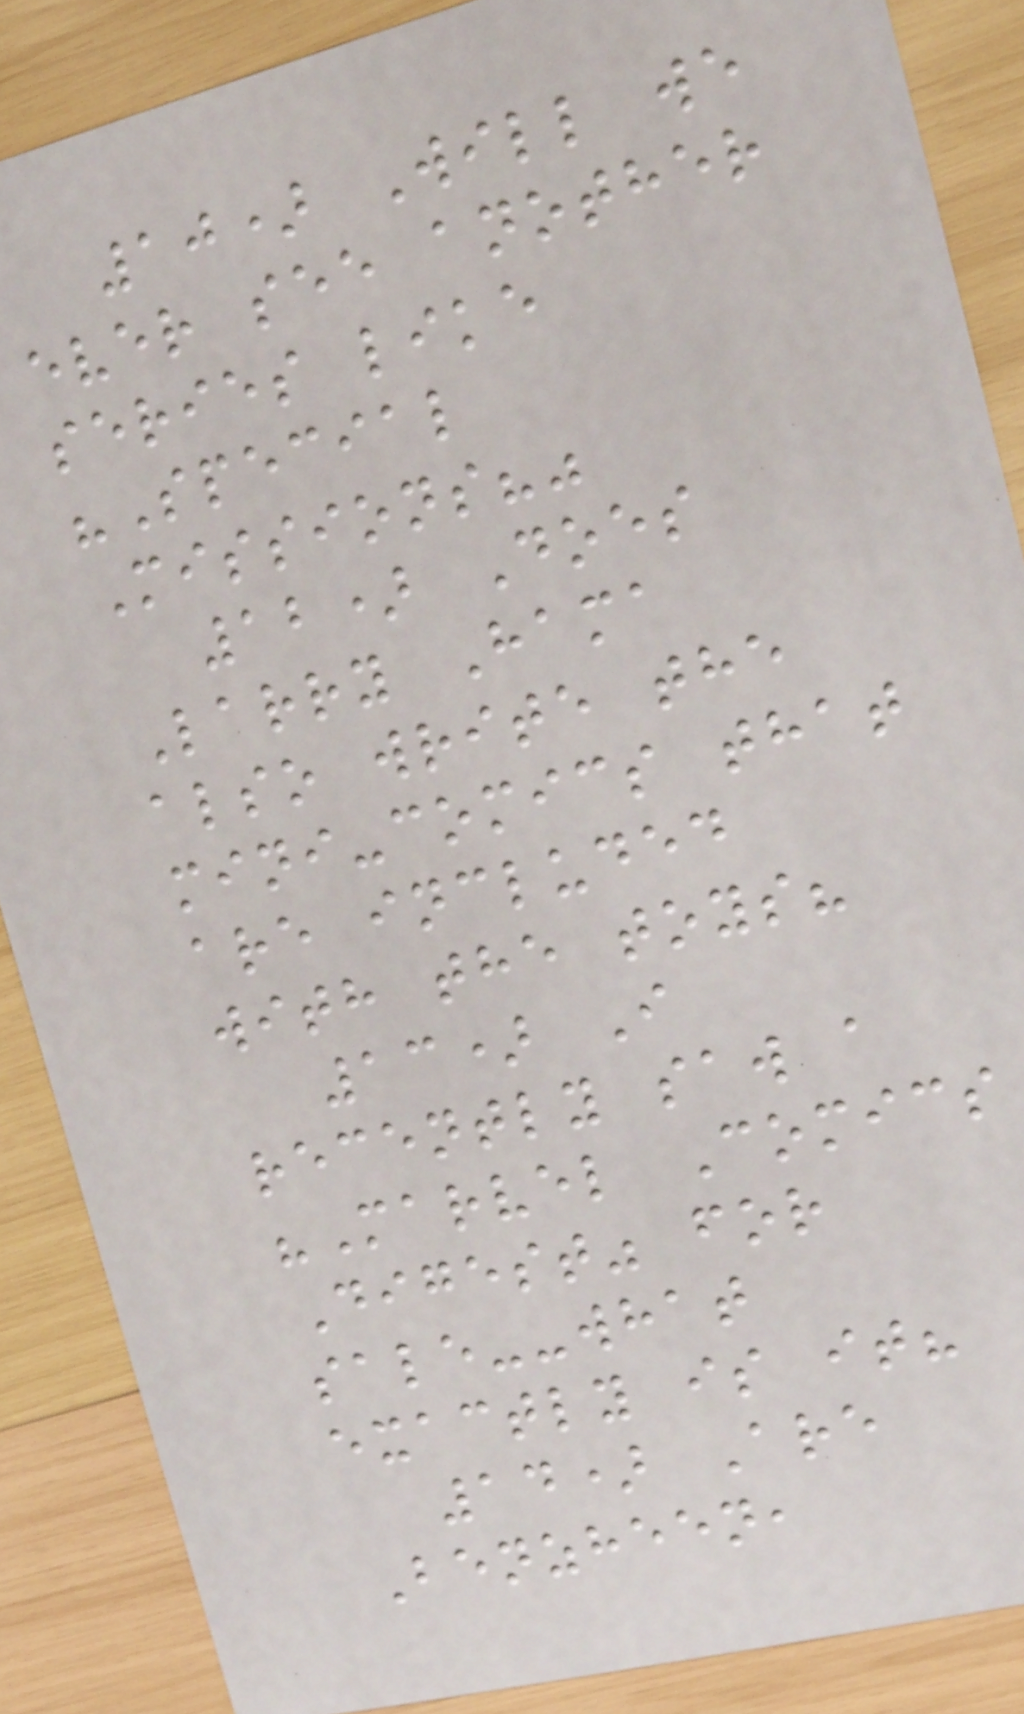10) Will we
ever see another
series like
"Special
Missions?"
12) Does
Larry Hama
also write the
mini-comics that
are included
with the toys?
13) I
recently saw a
"Marvel Comics
Digest" for
sale--what
exactly is it?
14) Are
Benzheen,
